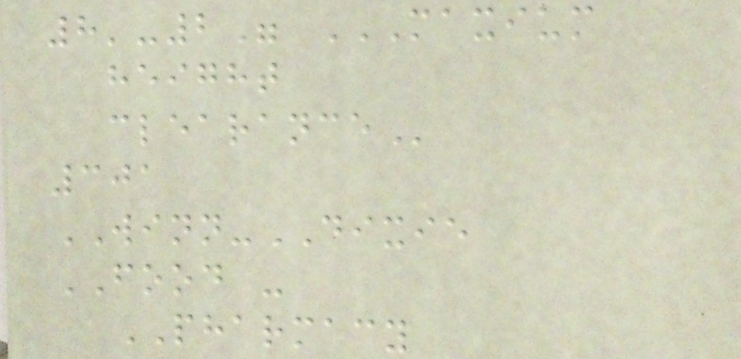8'-2" MAXIUM
HEIGHT
CLEARANCE
301
WINN-DIXIE
FOOD -
PHARMACY
